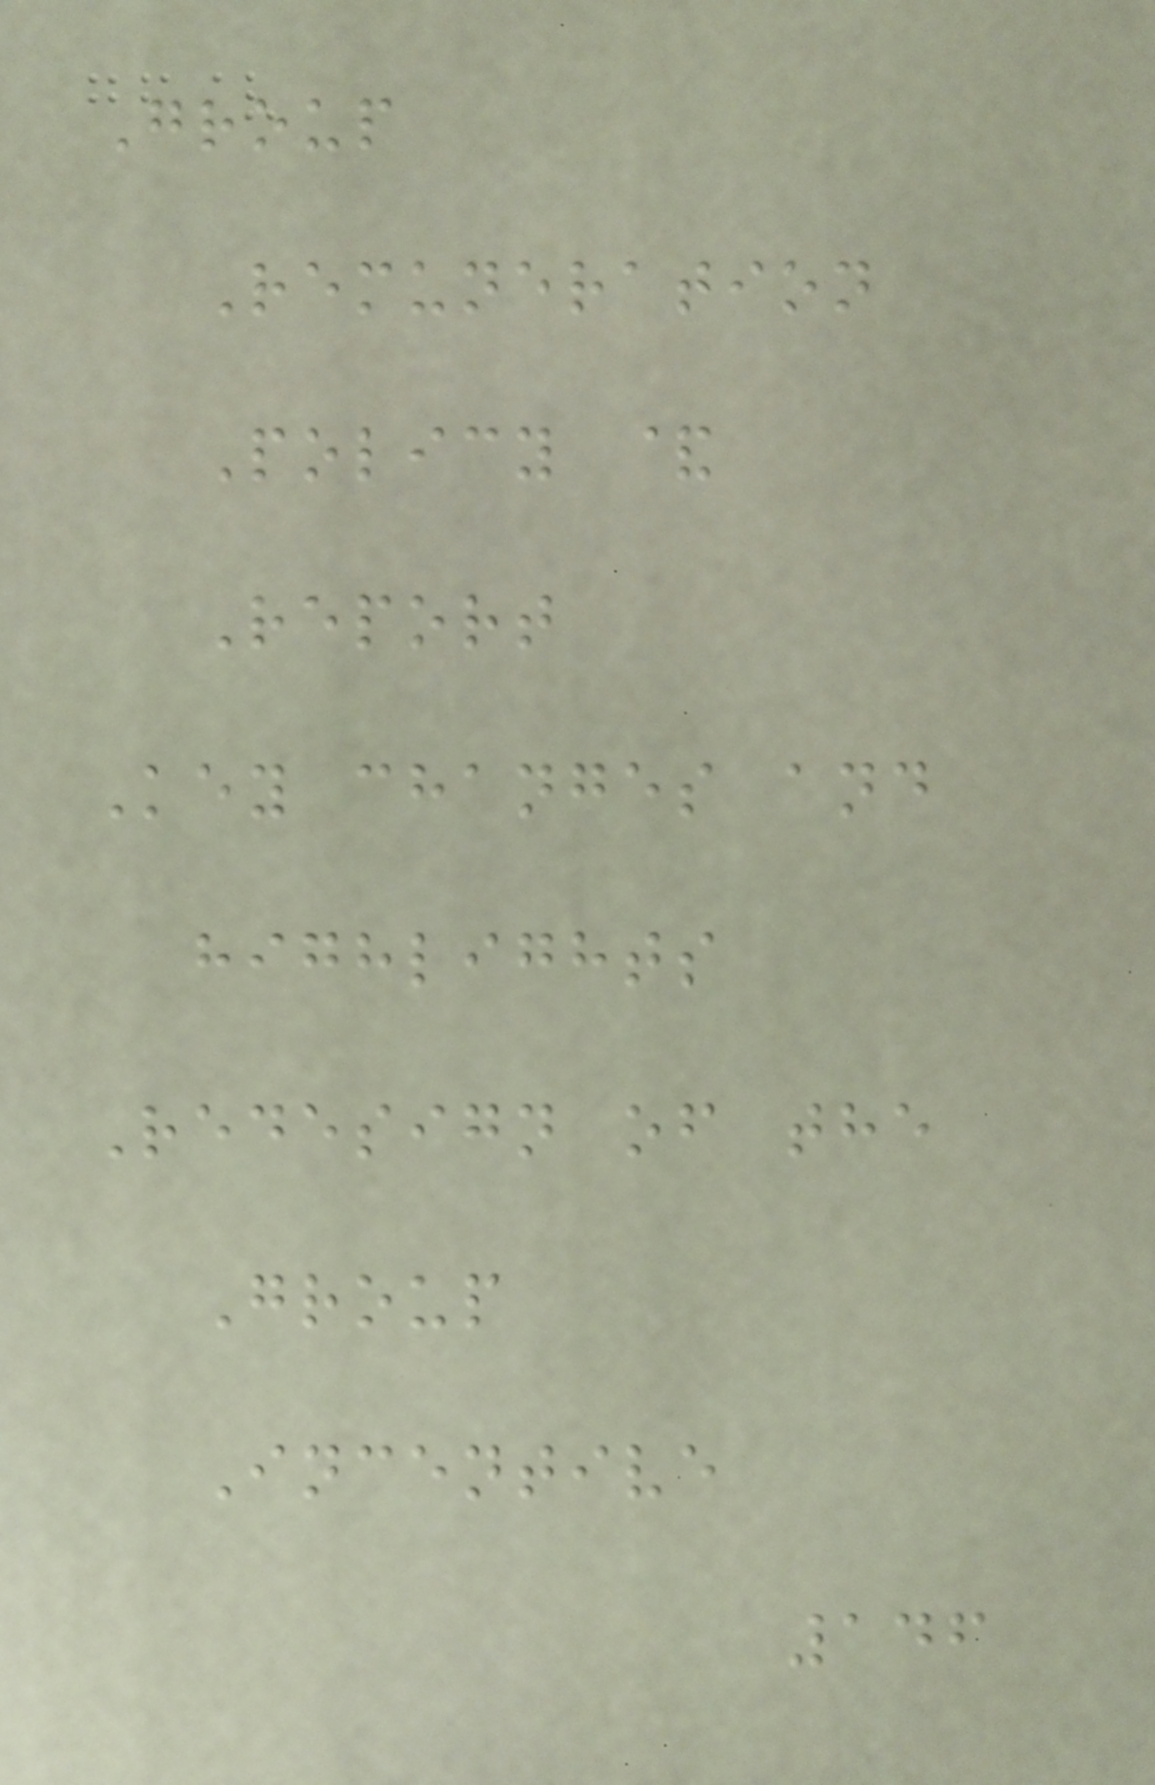Group
Remuneration
Policy &
Report
Key changes and
highlights
Redesign of the
Group
Incentive
146
